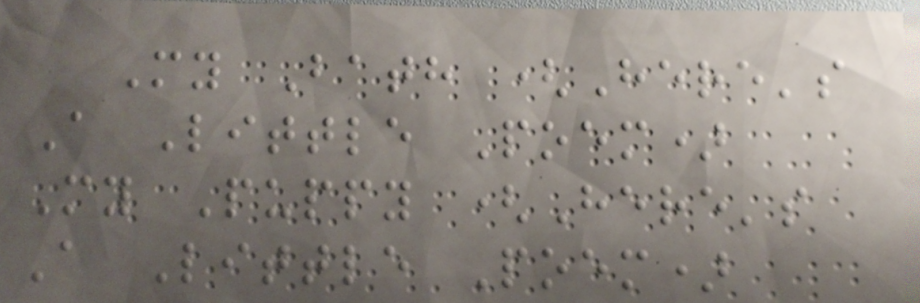My Bath (Here's
A Little Poem)
My Puppy (Here's
A Little Poem)
